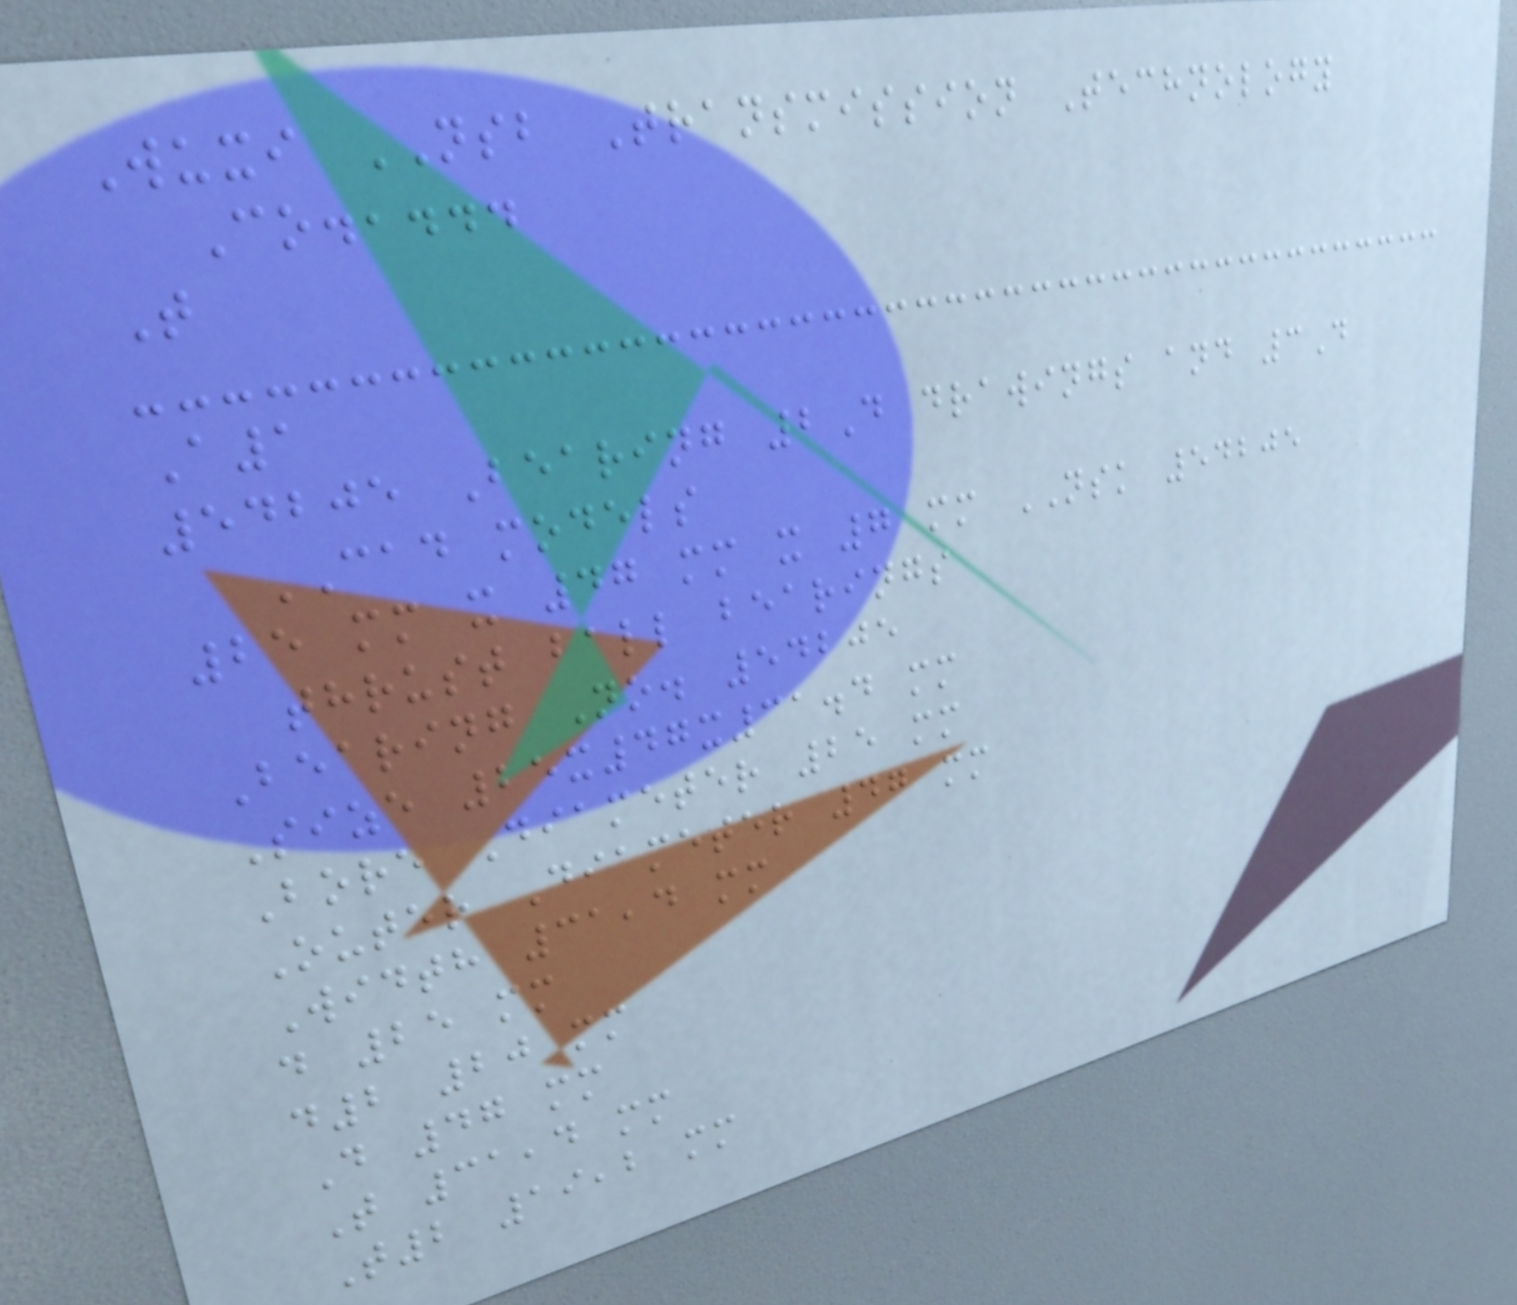Wuxi NSB Transmission Technology
Co.,...
T
A1
54205 Bearing 2D drawings and 3D
CAD models
25 mm x 47 mm x 7 mm NSK 54205
thrust ball bearings
Bearing No. 54205
Size 25x47x31.4 mm
Bore Diameter 25 mm
Outer Diameter 47 mm
Width 31,4 mm
d 25 mm
d2 20 mm
D 47 mm
T 31,4 mm
T2 19,2 mm
